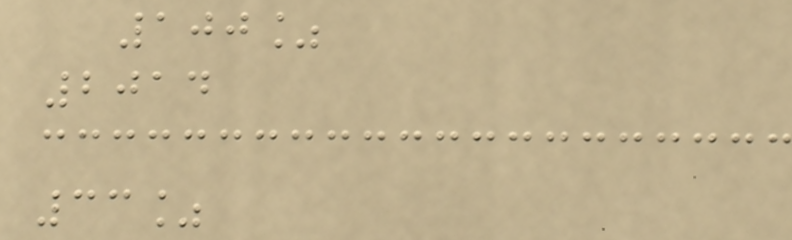100%
2014
33%
